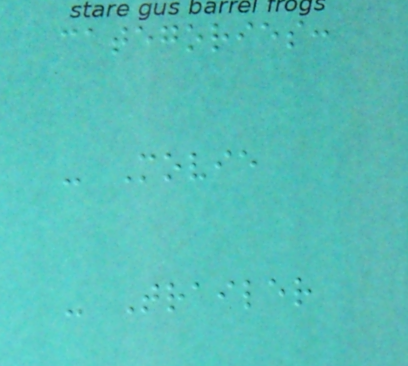categories:
- Movie
- Trailer
